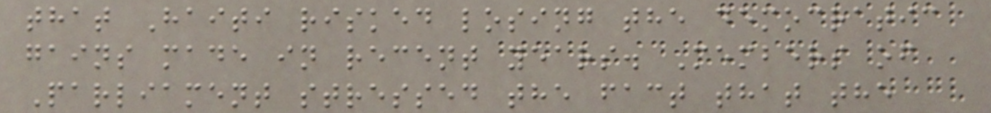that Haiti risked losing the democratic
gains made in recent years. Members of
Parliament stressed the fact that the
